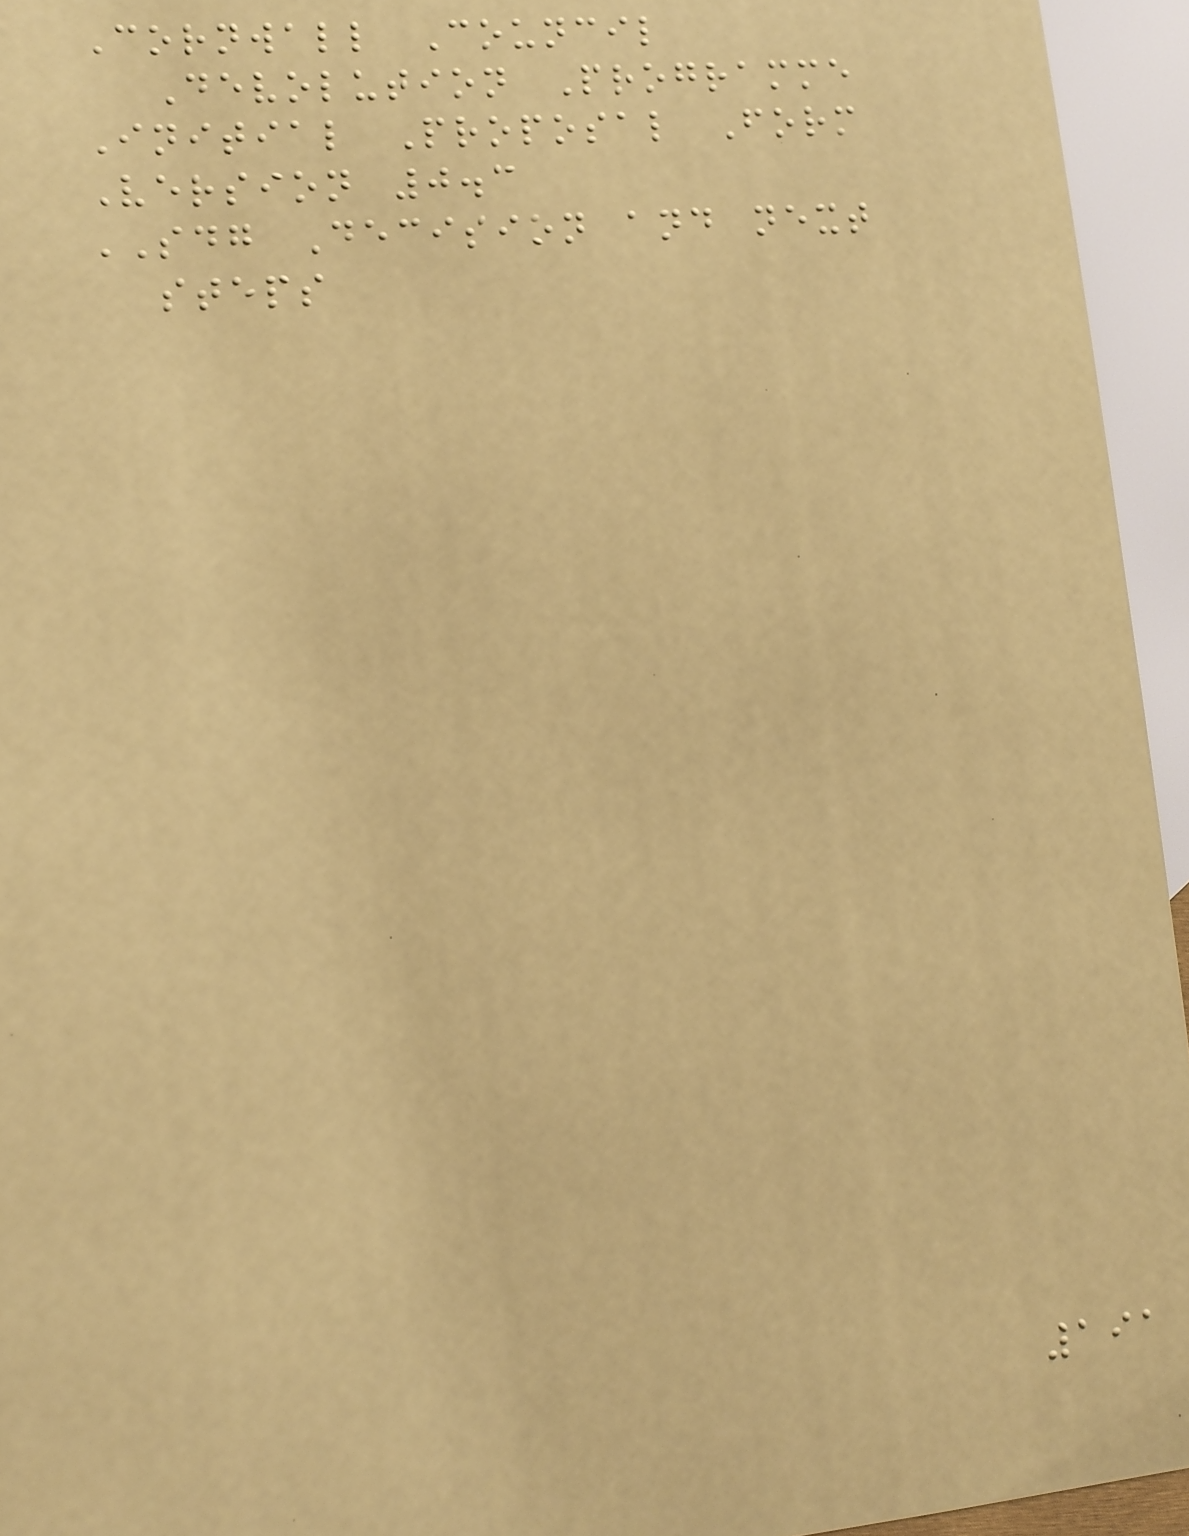Cornwall Council
Devolution Programme
Initial Proposal Form
Version 0.3
SDG Decision and next
steps
191
